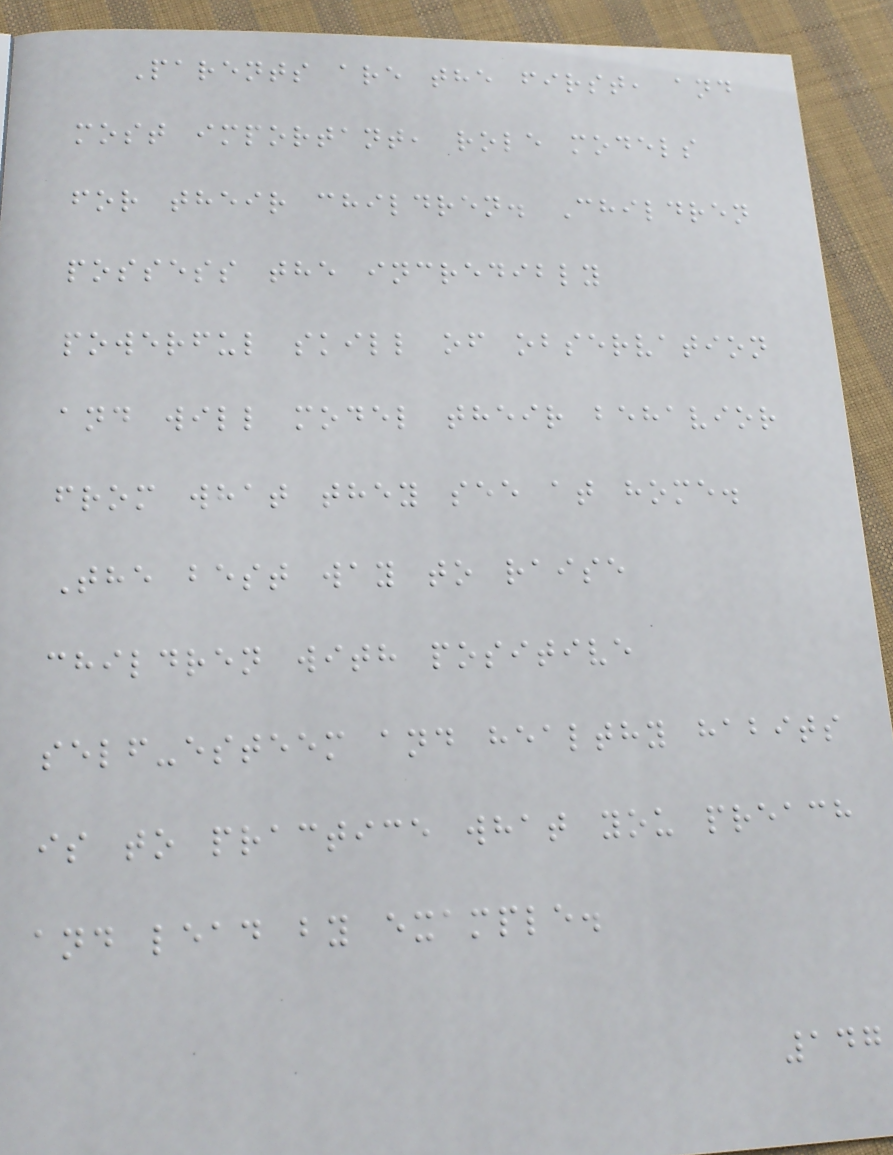Parents are the first, and
most important, role models
for their children. Children
possess the incredibly
powerful skill of observation
and will model their behavior
from what they see at home.
The best way to raise
children with positive
self-esteem and healthy habits
is to practice what you preach
and lead by example.
147
